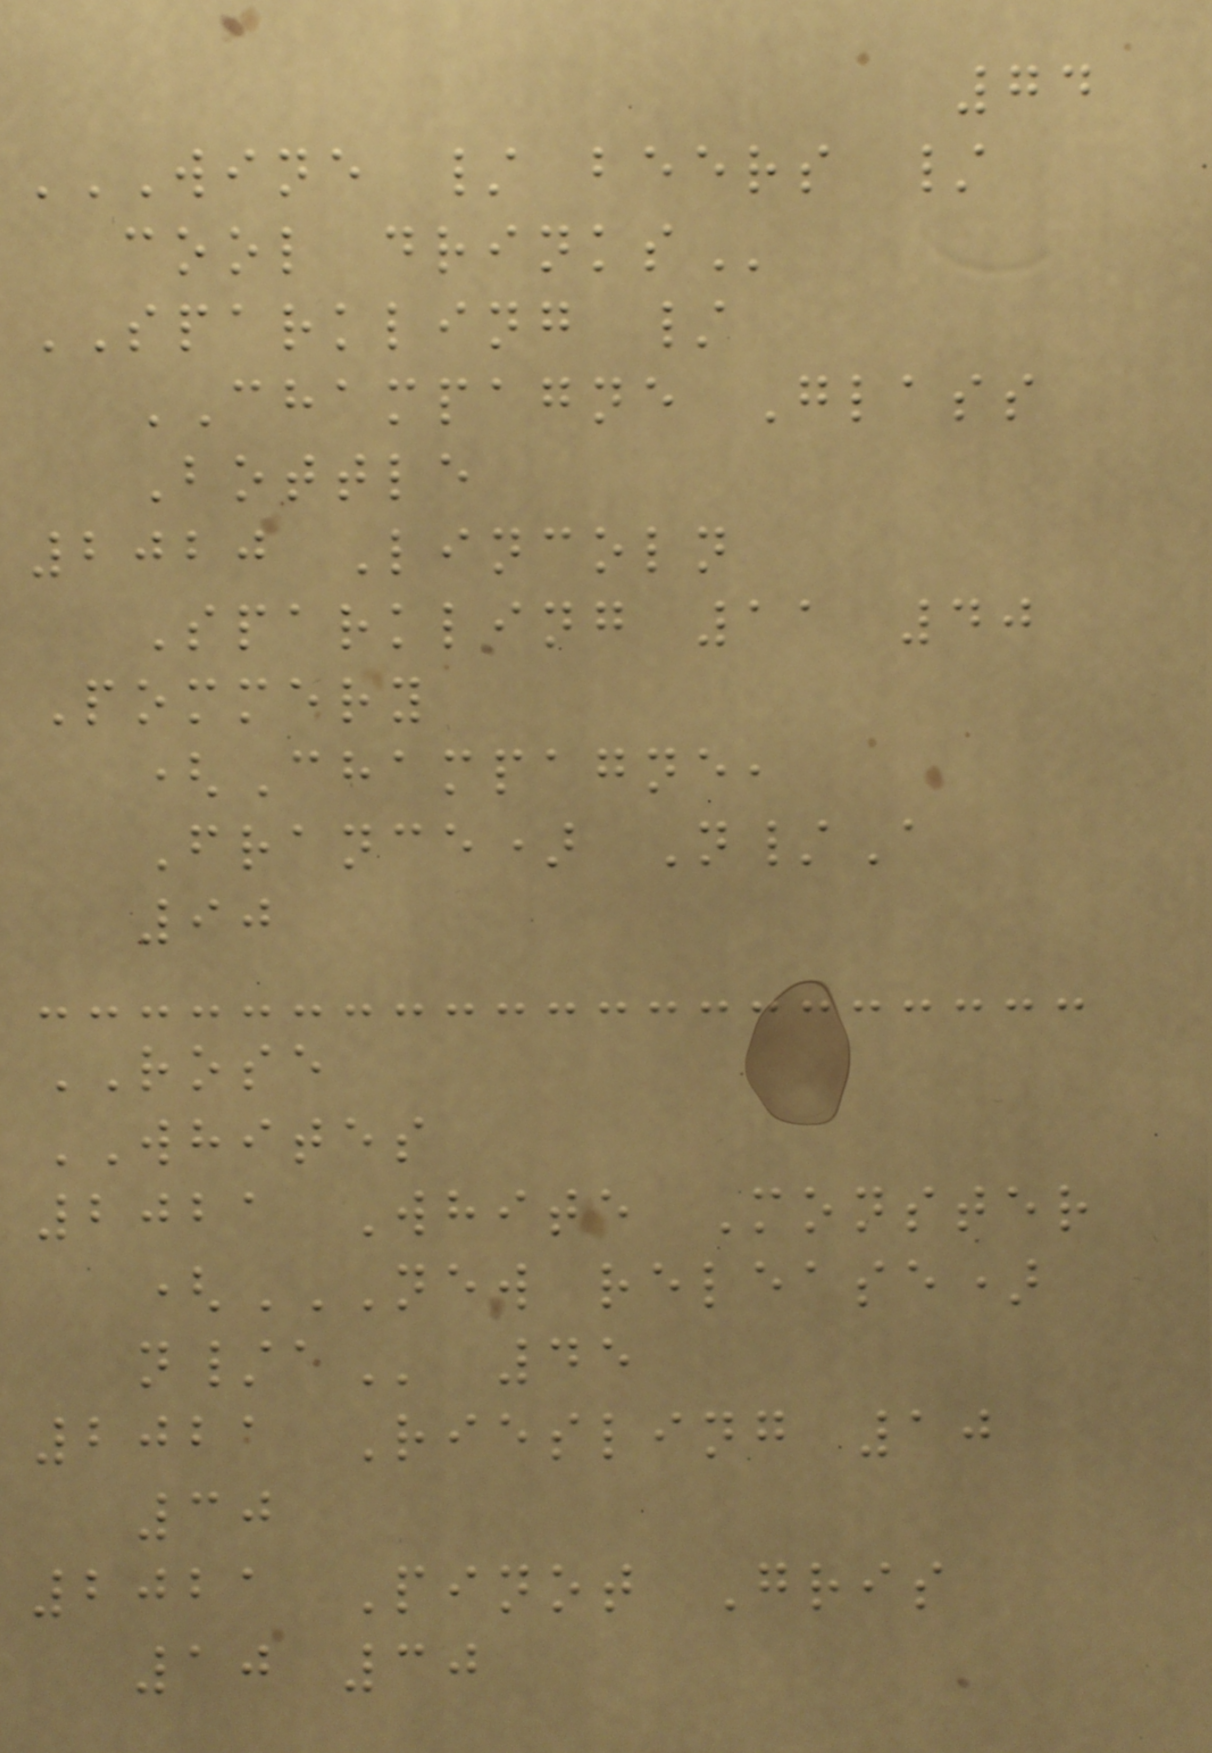74
WINE / BEERS /
COOL DRINKS
SPARKLING /
CHAMPAGNE Glass
Bottle
2020 Lincoln
Sparkling 11 40
Pommery
(Champagne,
France) N/A
90
ROSE
WHITES
2021 White Monster
(NEW RELEASE)
N/A 45
2021 Riesling 10
30
2021 Pinot Gris
10 30
